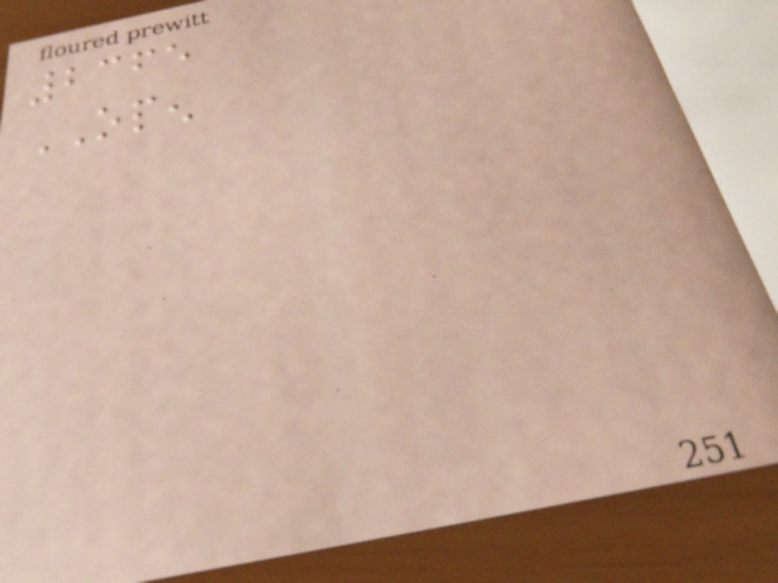2365
OPEN
